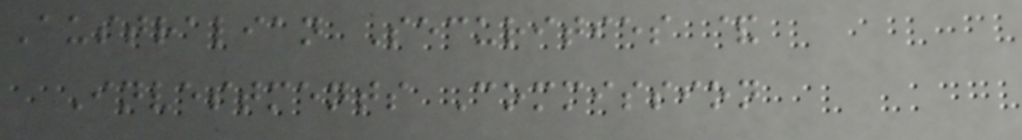Australian Securities &
Investments Commission
